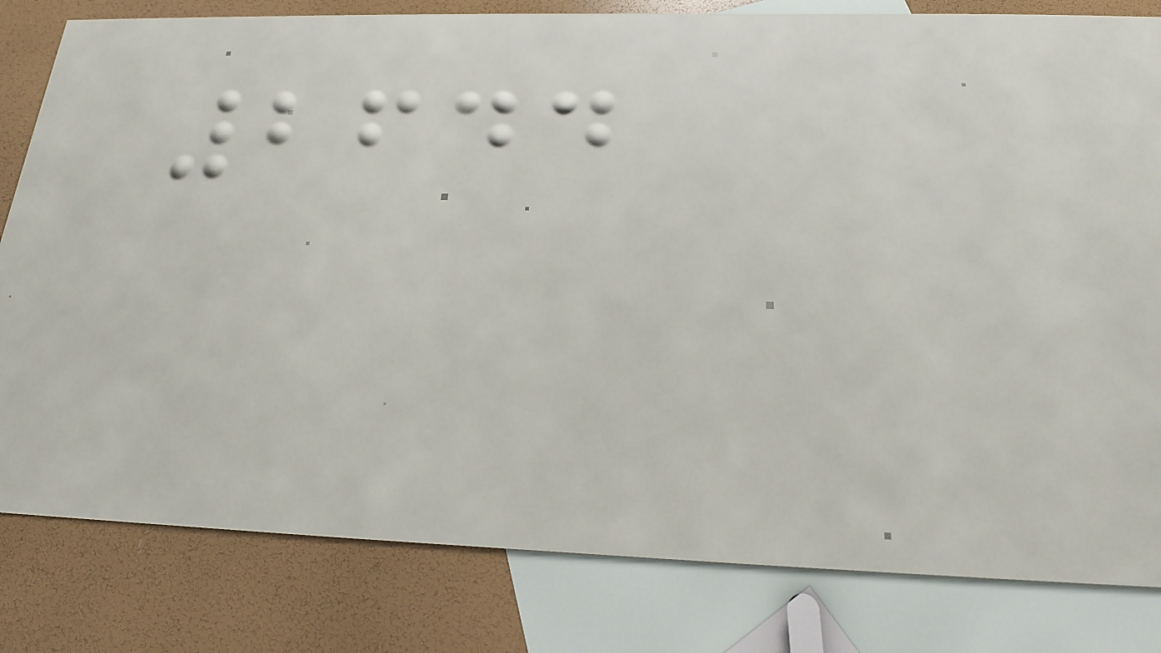2644
